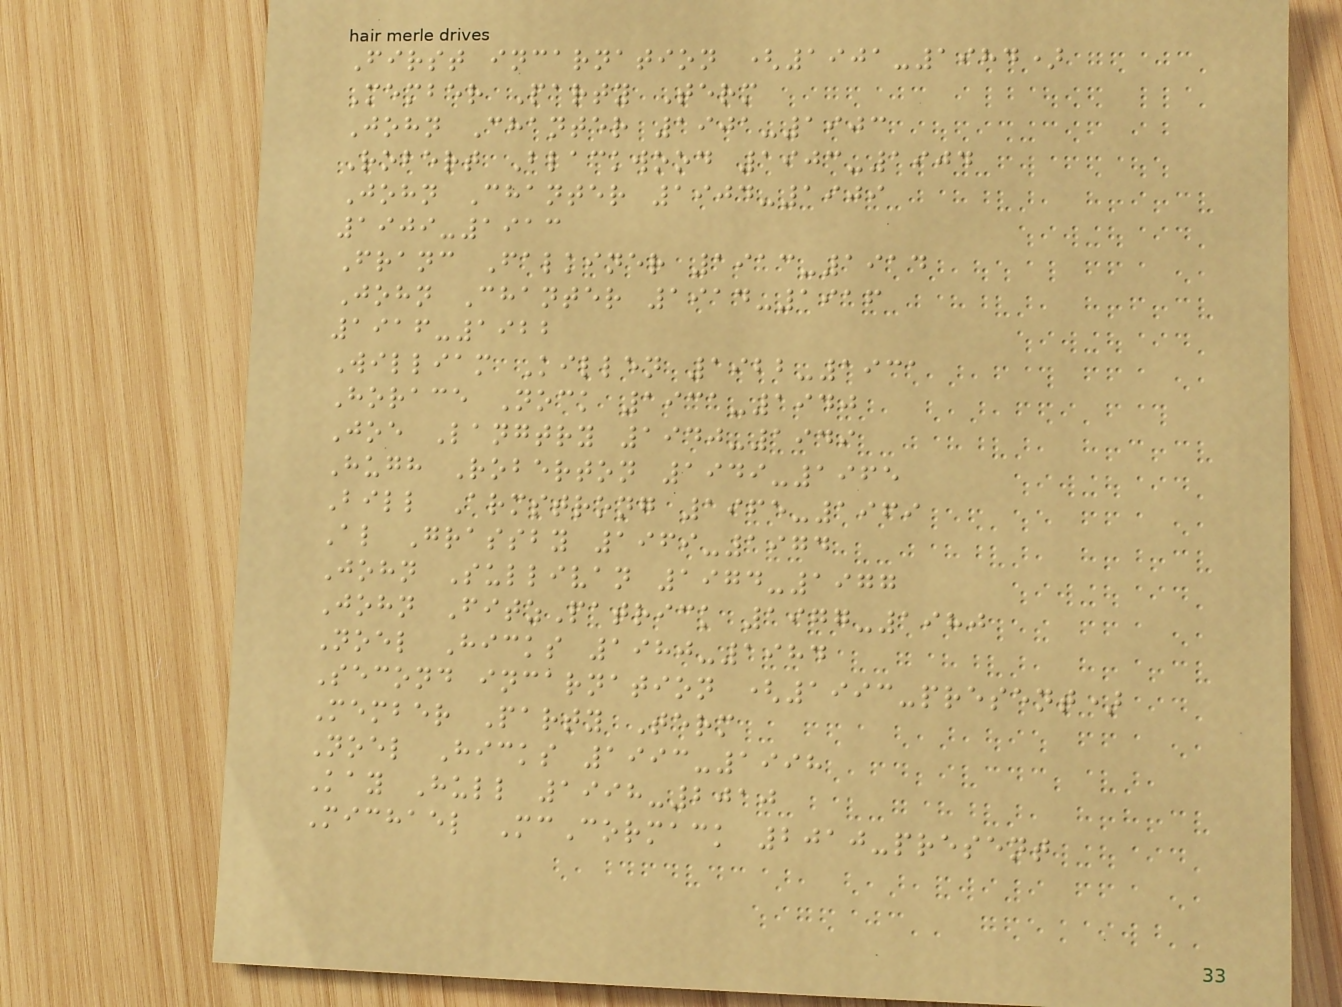First incarnation (1901-1984)
Member Party Term
John Chanter 1901-1903
Robert Blackwood 1903-1904
John Chanter 1904-1909
1909-1913
Franc Falkiner 1913-1914
John Chanter 1914-1916
1916-1922
William Killen 1922-1931
Horace Nock 1931-1940
Joe Langtry 1940-1949
Hugh Roberton 1949-1965
Bill Armstrong 1965-1969
Al Grassby 1969-1974
John Sullivan 1974-1977
John FitzPatrick 1977-1980
Noel Hicks 1980-1984
Second incarnation (1993-present)
Member Party Term
Noel Hicks 1993-1998
Kay Hull 1998-2010
Michael McCormack 2010-present
